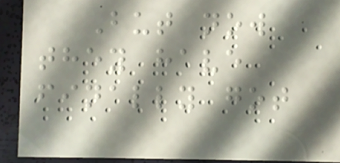But now
they have
finally got
